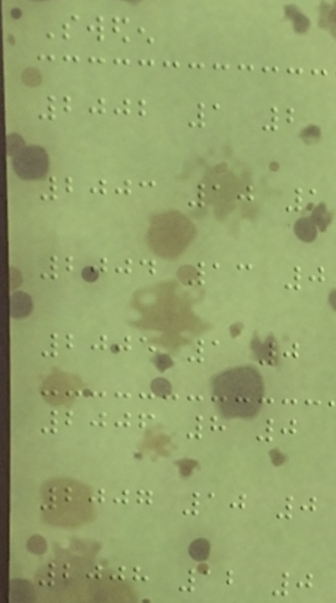Sweden
2002 1 2
2003 10 1
2004 13 0
2005 1 0
2006 8 0
2007 10 0
2008 12 0
